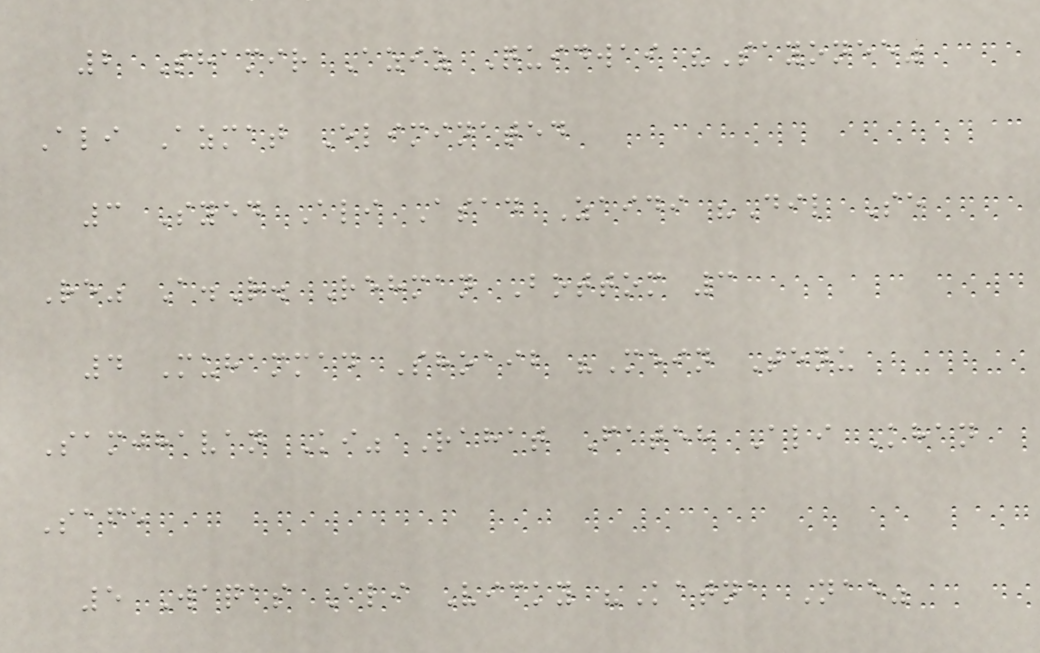2 Shamir Aziz Quidwai "Sayonee"
Ali Azmat Eliminated
3 Syed Ali Asad Zaidi "Dil Se
Re" A.R. Rehman Bottom 3
4 Muhammad Shoaib "Mein Tenu
Samjhavan Ki" Rahat Fateh Ali Khan
Safe
5 Waqas Ali Vicky "Katna Nae"
